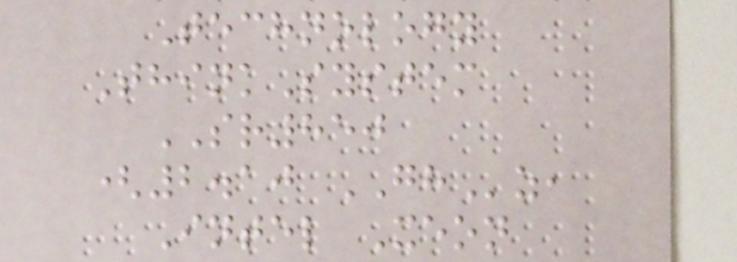Technology
ThinkSystem
SR850
(2.10 GHz,
Intel Xeon
